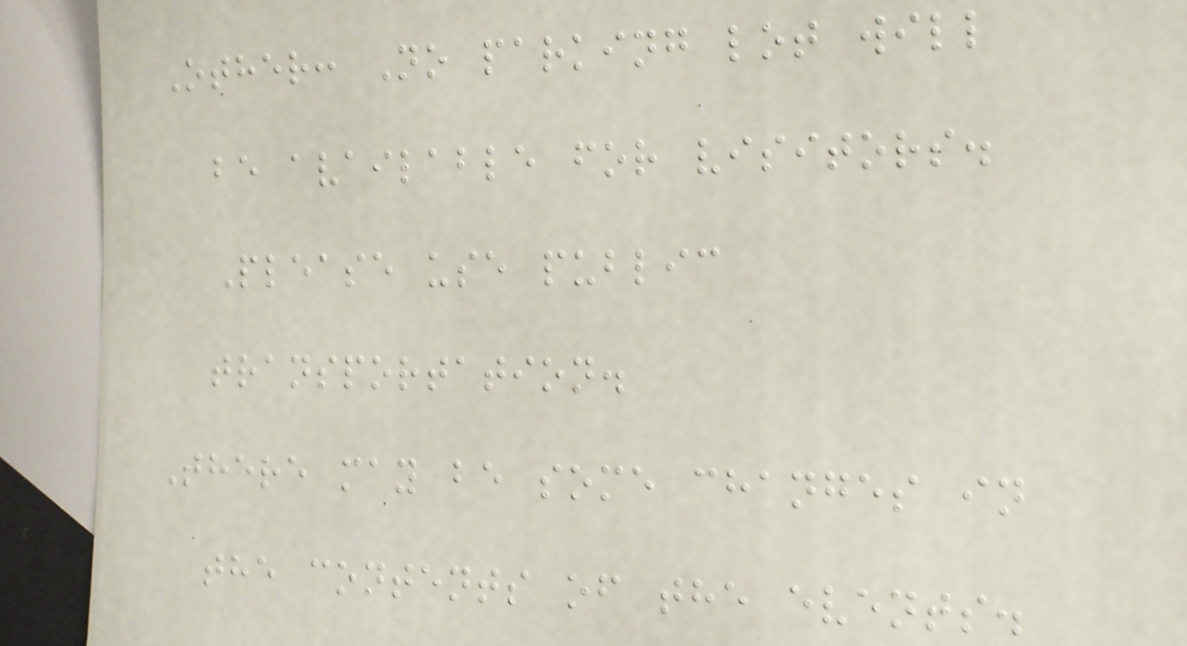Other: No parking lot will
be available for visitors.
Please use public
transportation.
There may be some changes in
the contents of the events.
